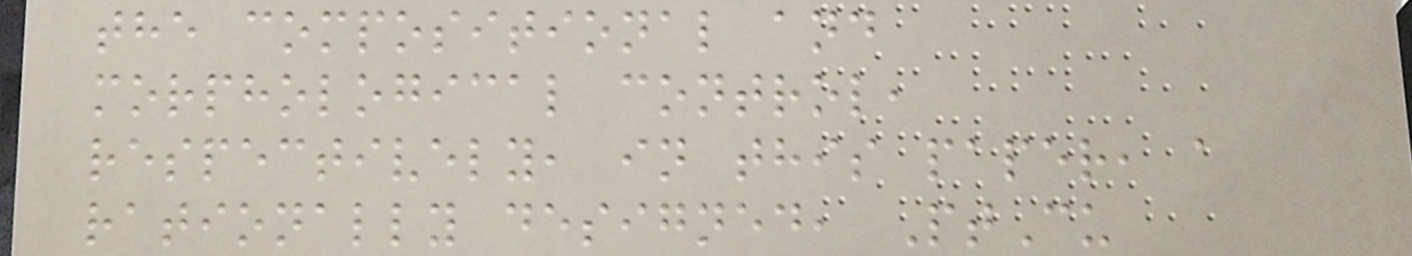the compositional and
morphological control,
respectively, in this paper, a
rationally designed, PtCu
